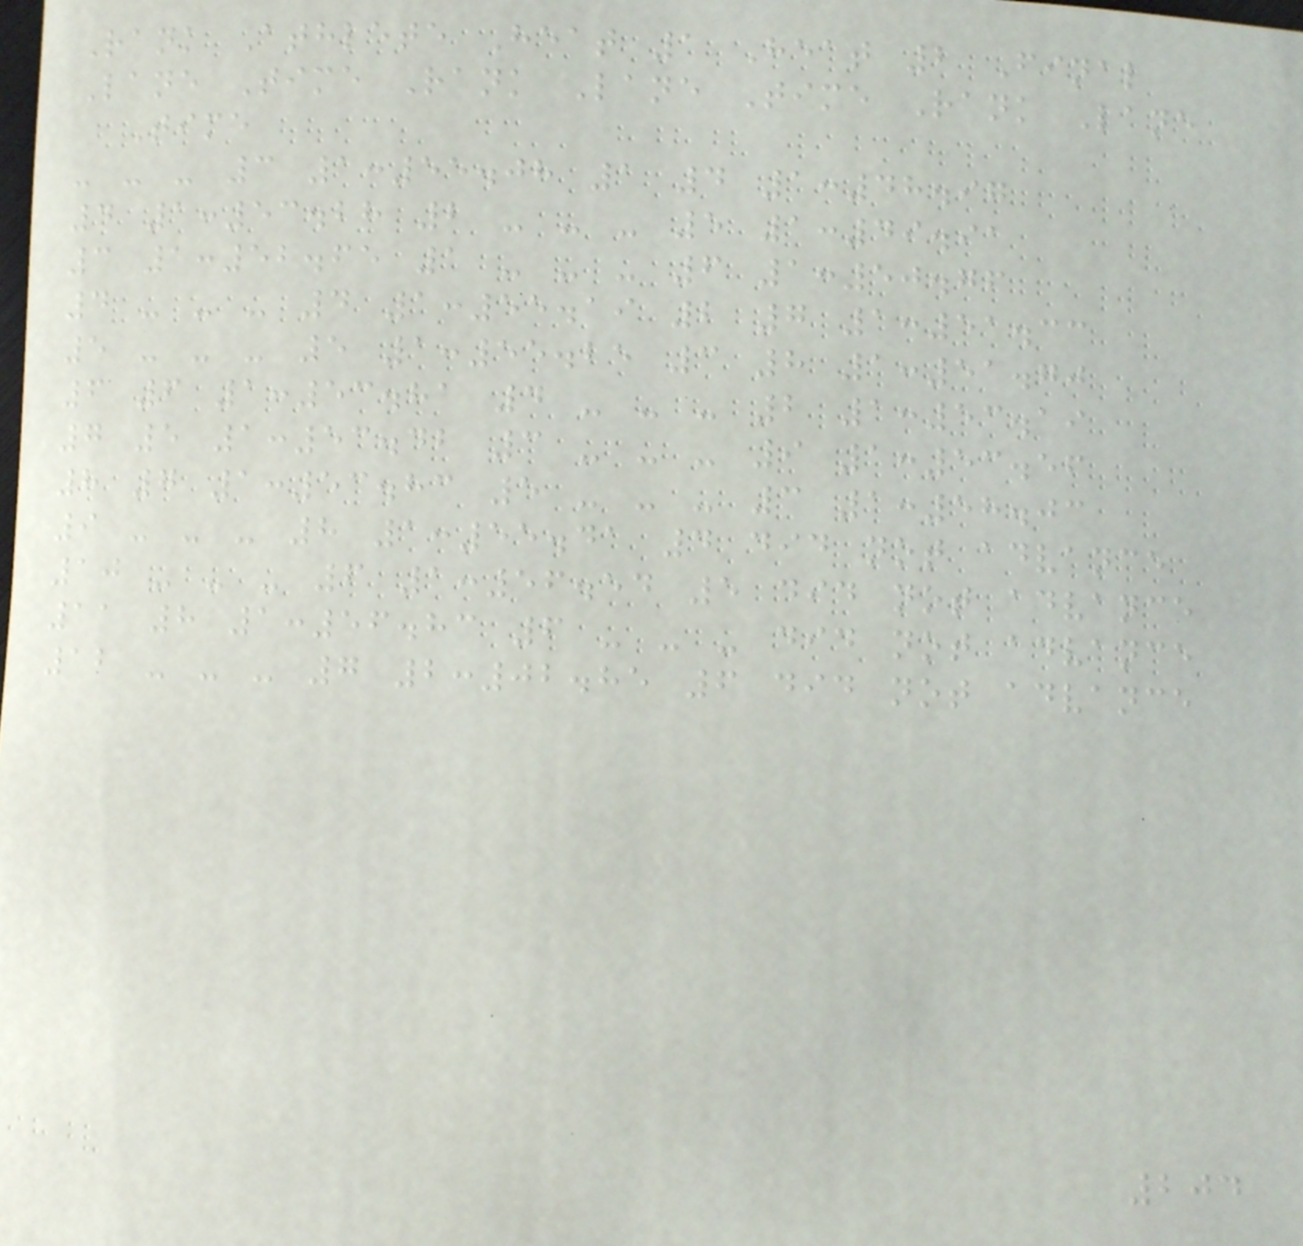Rank Athlete Heat 1 Heat 2 Final
Lane Time Rank Lane Time Rank Lane
Time
- - - 3 1:55.08 1 4 1:48.97
4 1:53.28 2 - - - 5 1:49.91
3 1:52.65 1 - - - 6 1:50.76
4 - - - 4 1:55.19 2 7 1:51.33
5 - - - 5 1:55.25 3 8 1:51.70
6 6 1:53.81 4 - - - 2 1:53.19
7 5 1:53.42 3 - - - 9 1:53.56
8 7 1:53.83 5 - - - 3 1:58.03
9 - - - 8 1:55.41 4 did not advance
10 - - - 6 1:56.54 5 did not advance
11 8 1:56.83 6 - - - did not advance
12 - - - 7 2:02.85 6 did not advance
204
